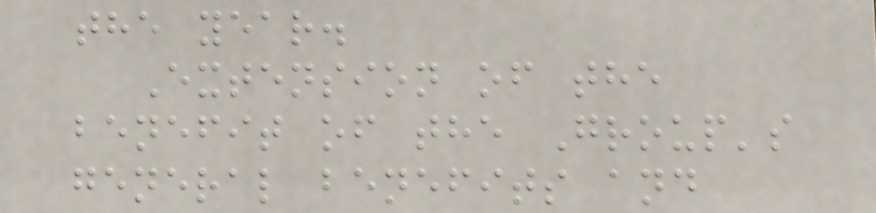the year.
Extension of the
benefit of the Group's
general benefits and
